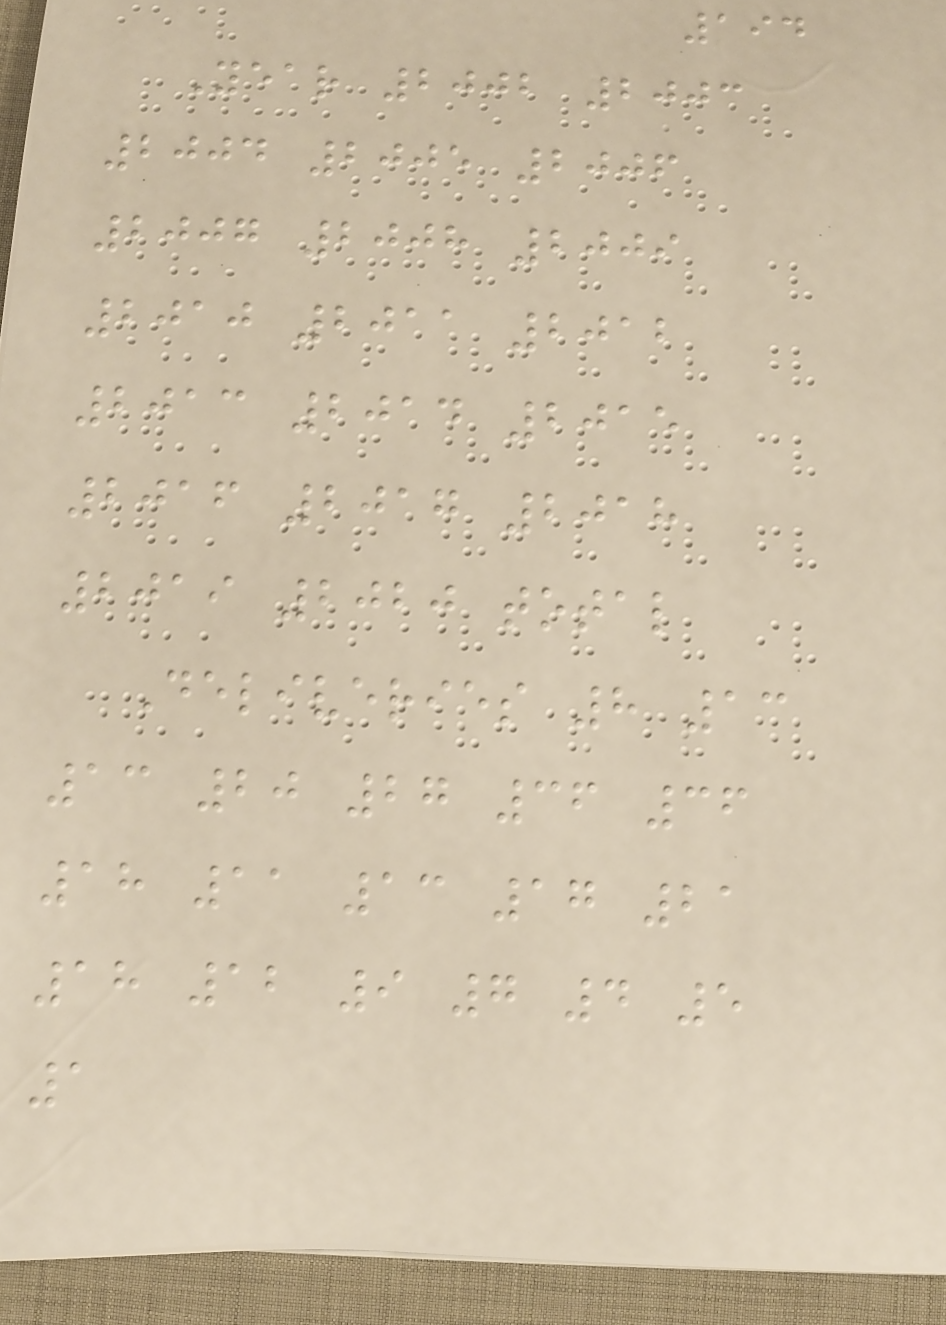194
Year 2002 2003
2004 2005 2006
2007 2008 2009
2010 2011 2012
2013 2014 2015
2016 2017 2018
2019 2020 total
Deliveries 8 13
13 20 27 36 36
18 11 13 17 21
18 12 9 7 4 5
1
